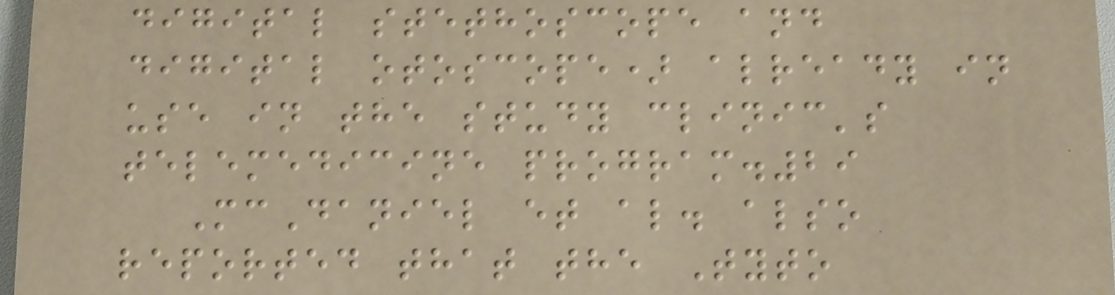digital stethoscope and
digital otoscope) already in
use in the study clinic's
telemedicine program.29
McDaniel et al. also
reported that the Tyto
